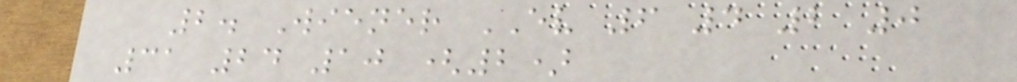2. Wiener EV 6 4 2 0
31 24 10 (2)
